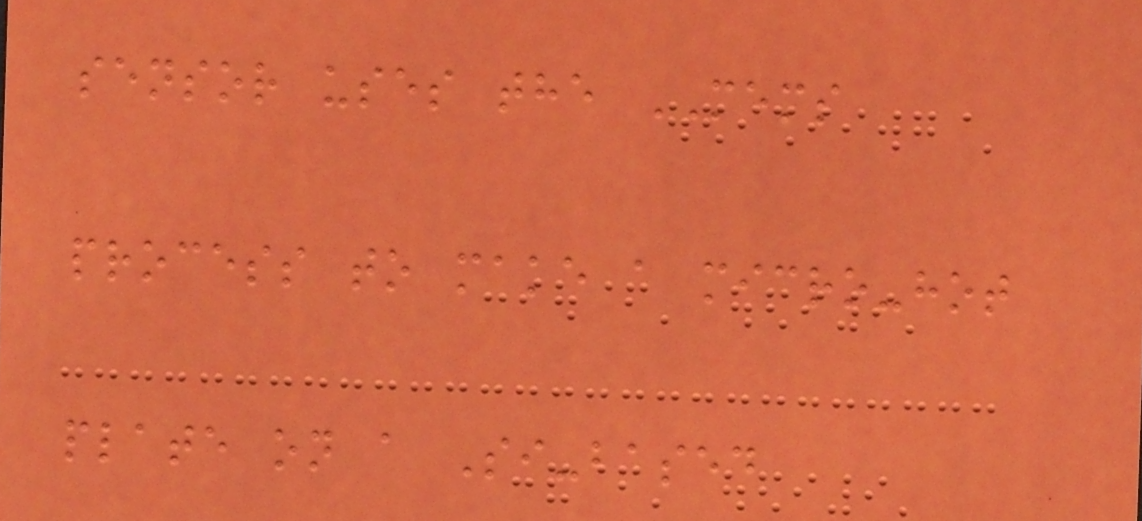sensor uses the MEMS
process to make a micro-hot
plate on a Si-based
